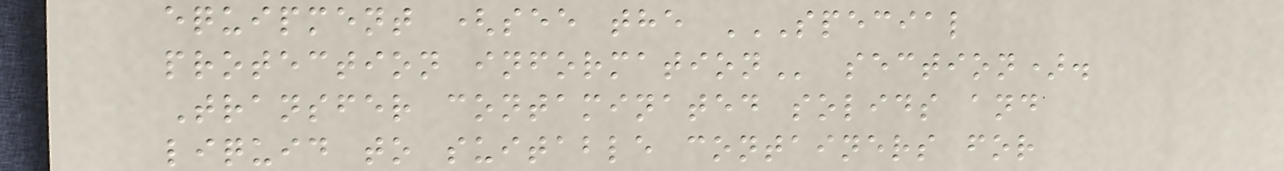equipment (see the SPECIAL
PROTECTION INFORMATION section).
Transfer contaminated solids and
liquid to suitable containers for
